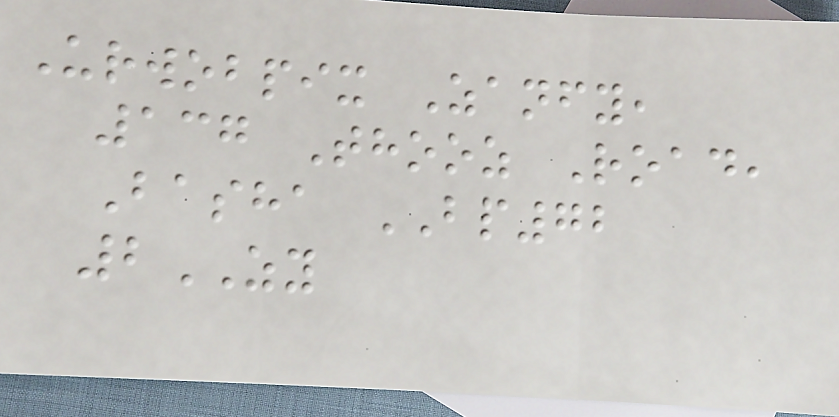Urwobpix Zanfy,
137 Thooz Road,
Basha BP72
2ZY
